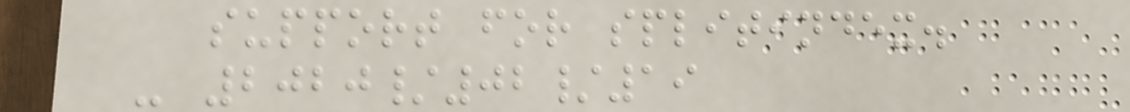support for splitindex.
- 2020/02/19
